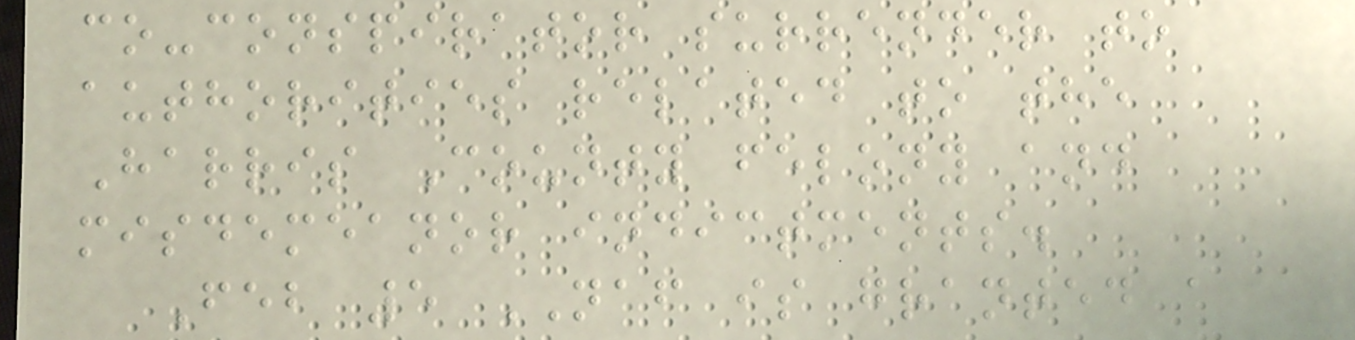co-conspirator surrender to
authorities related to the
Harris County felony and
misdemeanor indictments.
Feb 5 NAF is granted a
